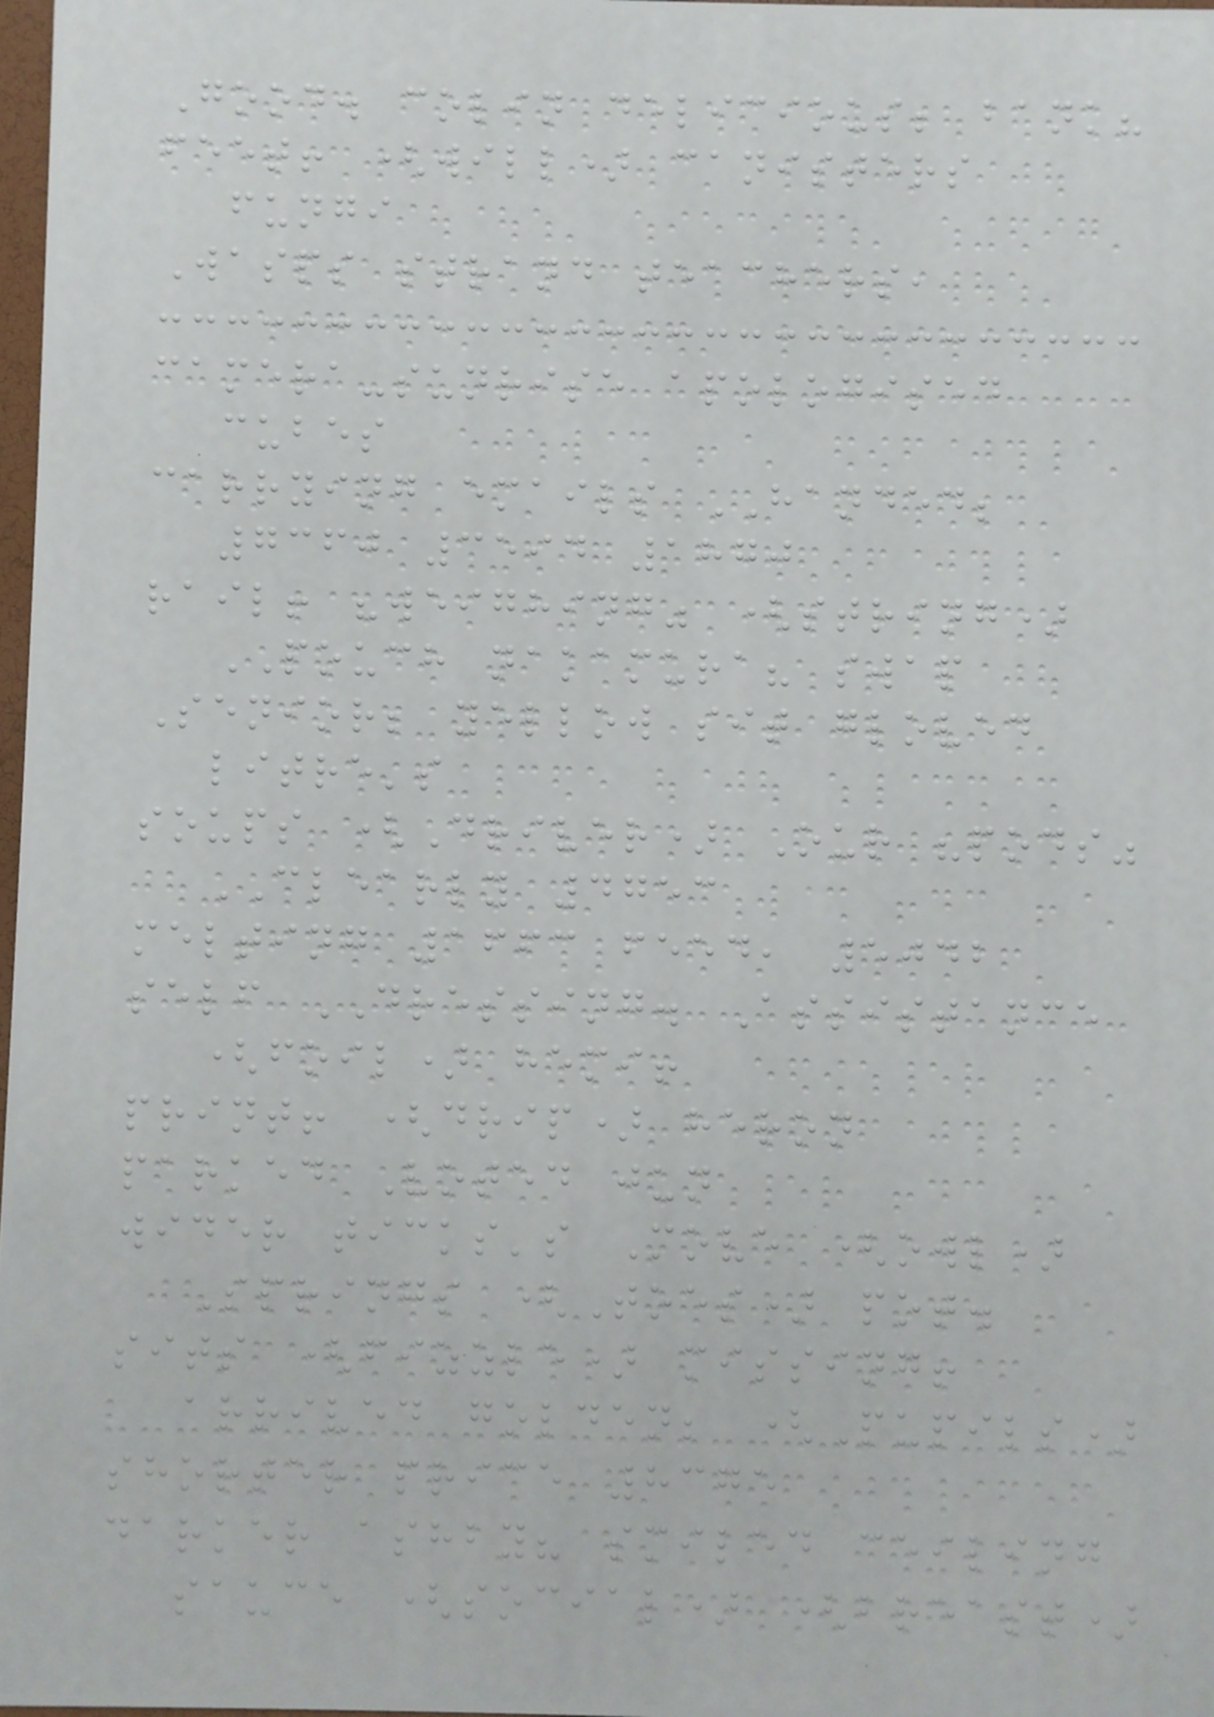Good. colin delicious; bank?
feet! (will) canisters
fungi
Wasps strand teachers,
camera-sunrise apologised
cubes
carrying emails HANDED;
7360 3594 1870
rail! "weighing" (string)
POUCH nakamura? swap
Senior; yellow sit gloved
litre's
soups (Driver) Our "pods"
CLEARLY 4753
melting 1663 feed, 5042
self DRESSING. Assistance
(foil) hemi!
print! (drip) heron
parked Voted jun
wider ticks's Move (owl)
Springs (Toes) pot.
sits (fizzle) missing!
arrived golden; (Pupils)
shorter price 8375
darker ashby? smiled ceiling
sauce (social) (breast)
